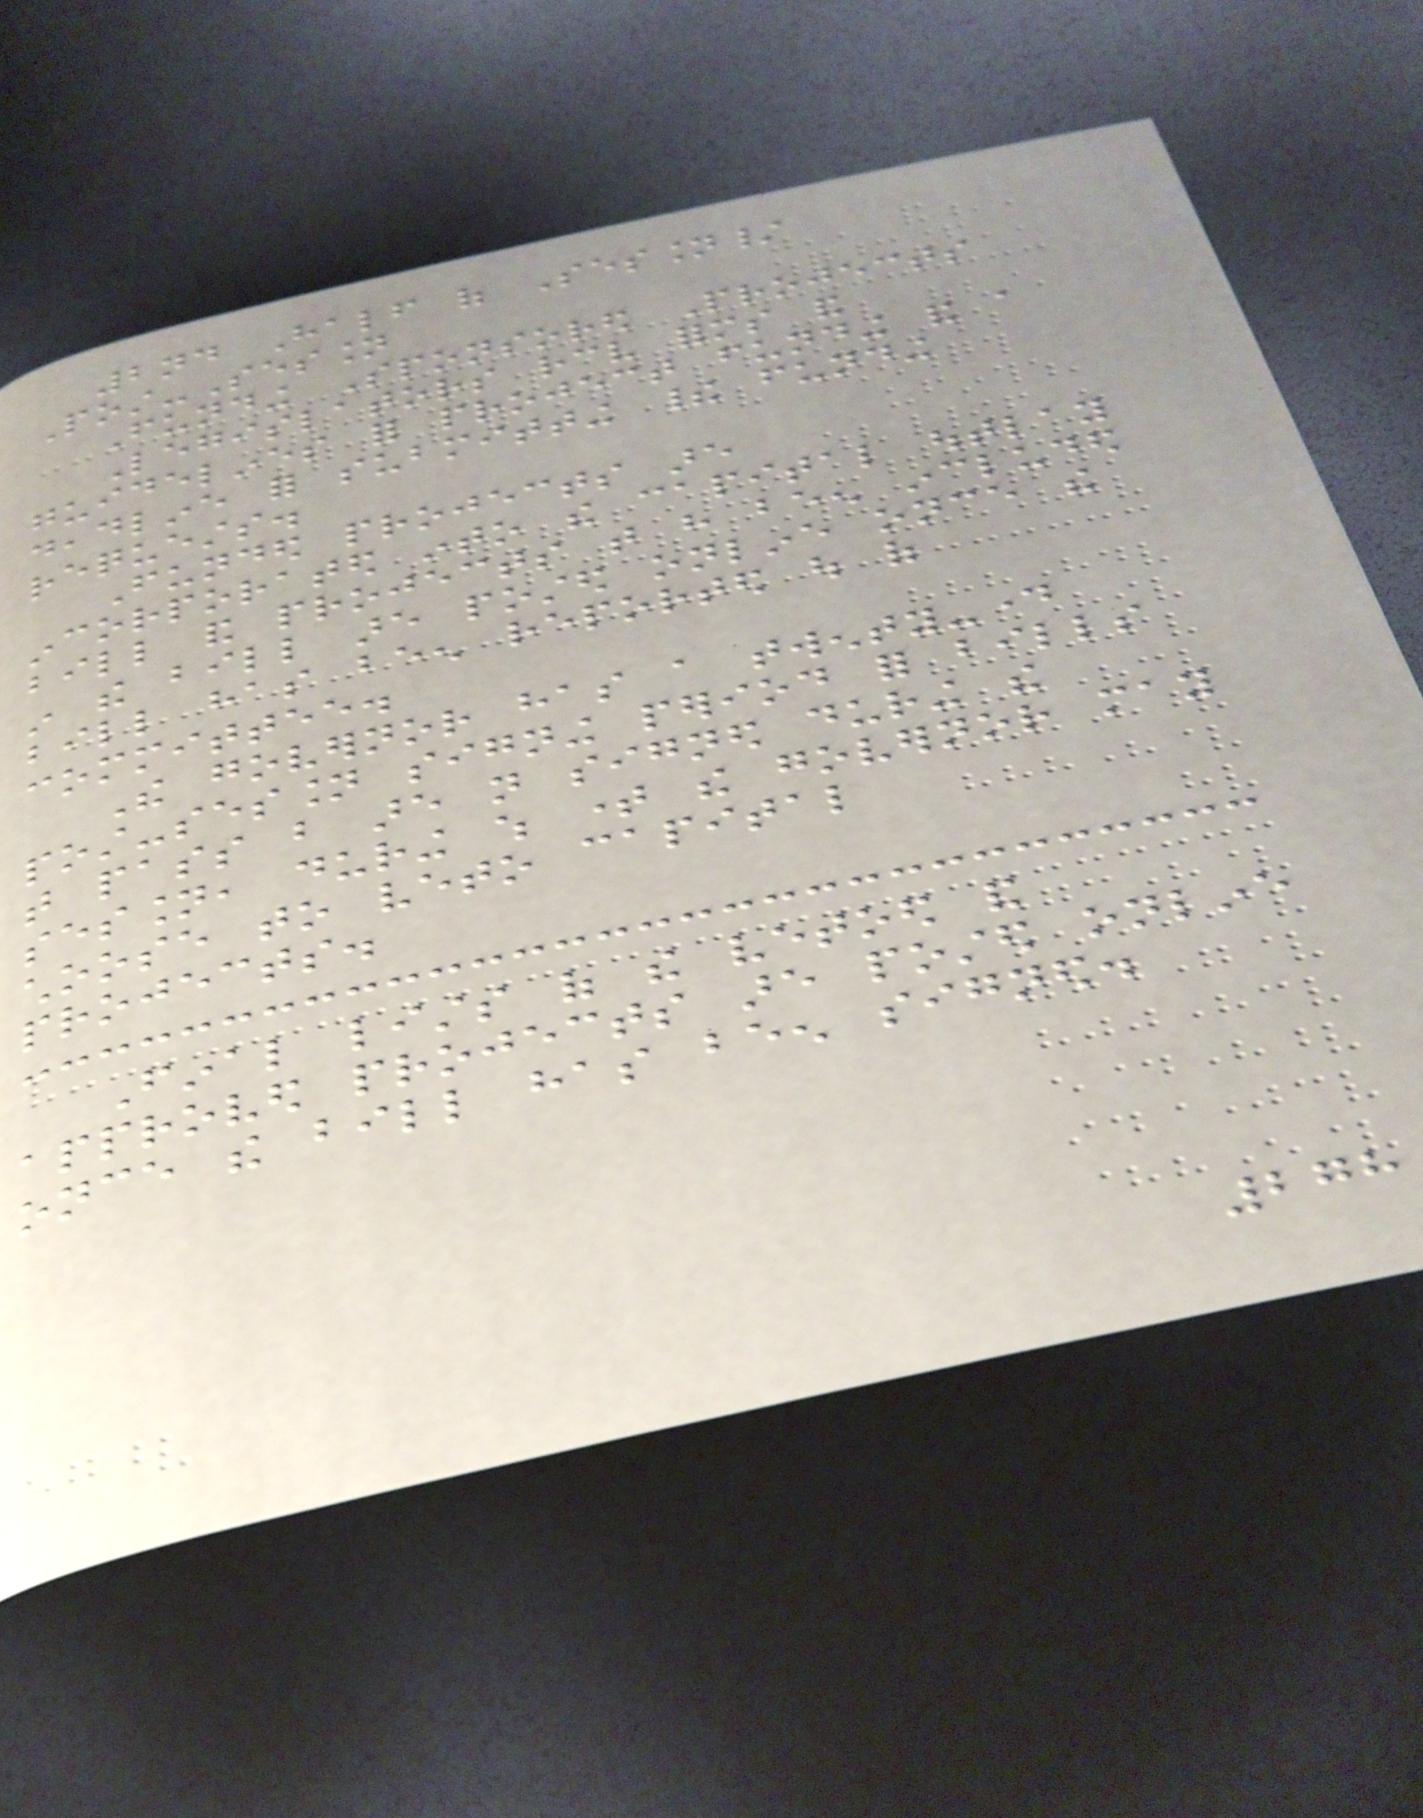2nd Half of Session/
Post-Session
Funding Sponsored Projects
Legislators receive forms and
guidelines for project funding and a
deadline for submitting their funding
requests.
Funded projects are
incorporated into the capital outlay
bill and projects that have been included
in the bill are posted online once the
bill has been reported out of
committee.
The governor has a twenty-day
post-session signing period for bills
that pass but are not signed during the
session, during which time the governor may
choose to veto capital
projects.
Final lists of the vetoed and
approved projects are posted online
once the bill has been signed.
278
